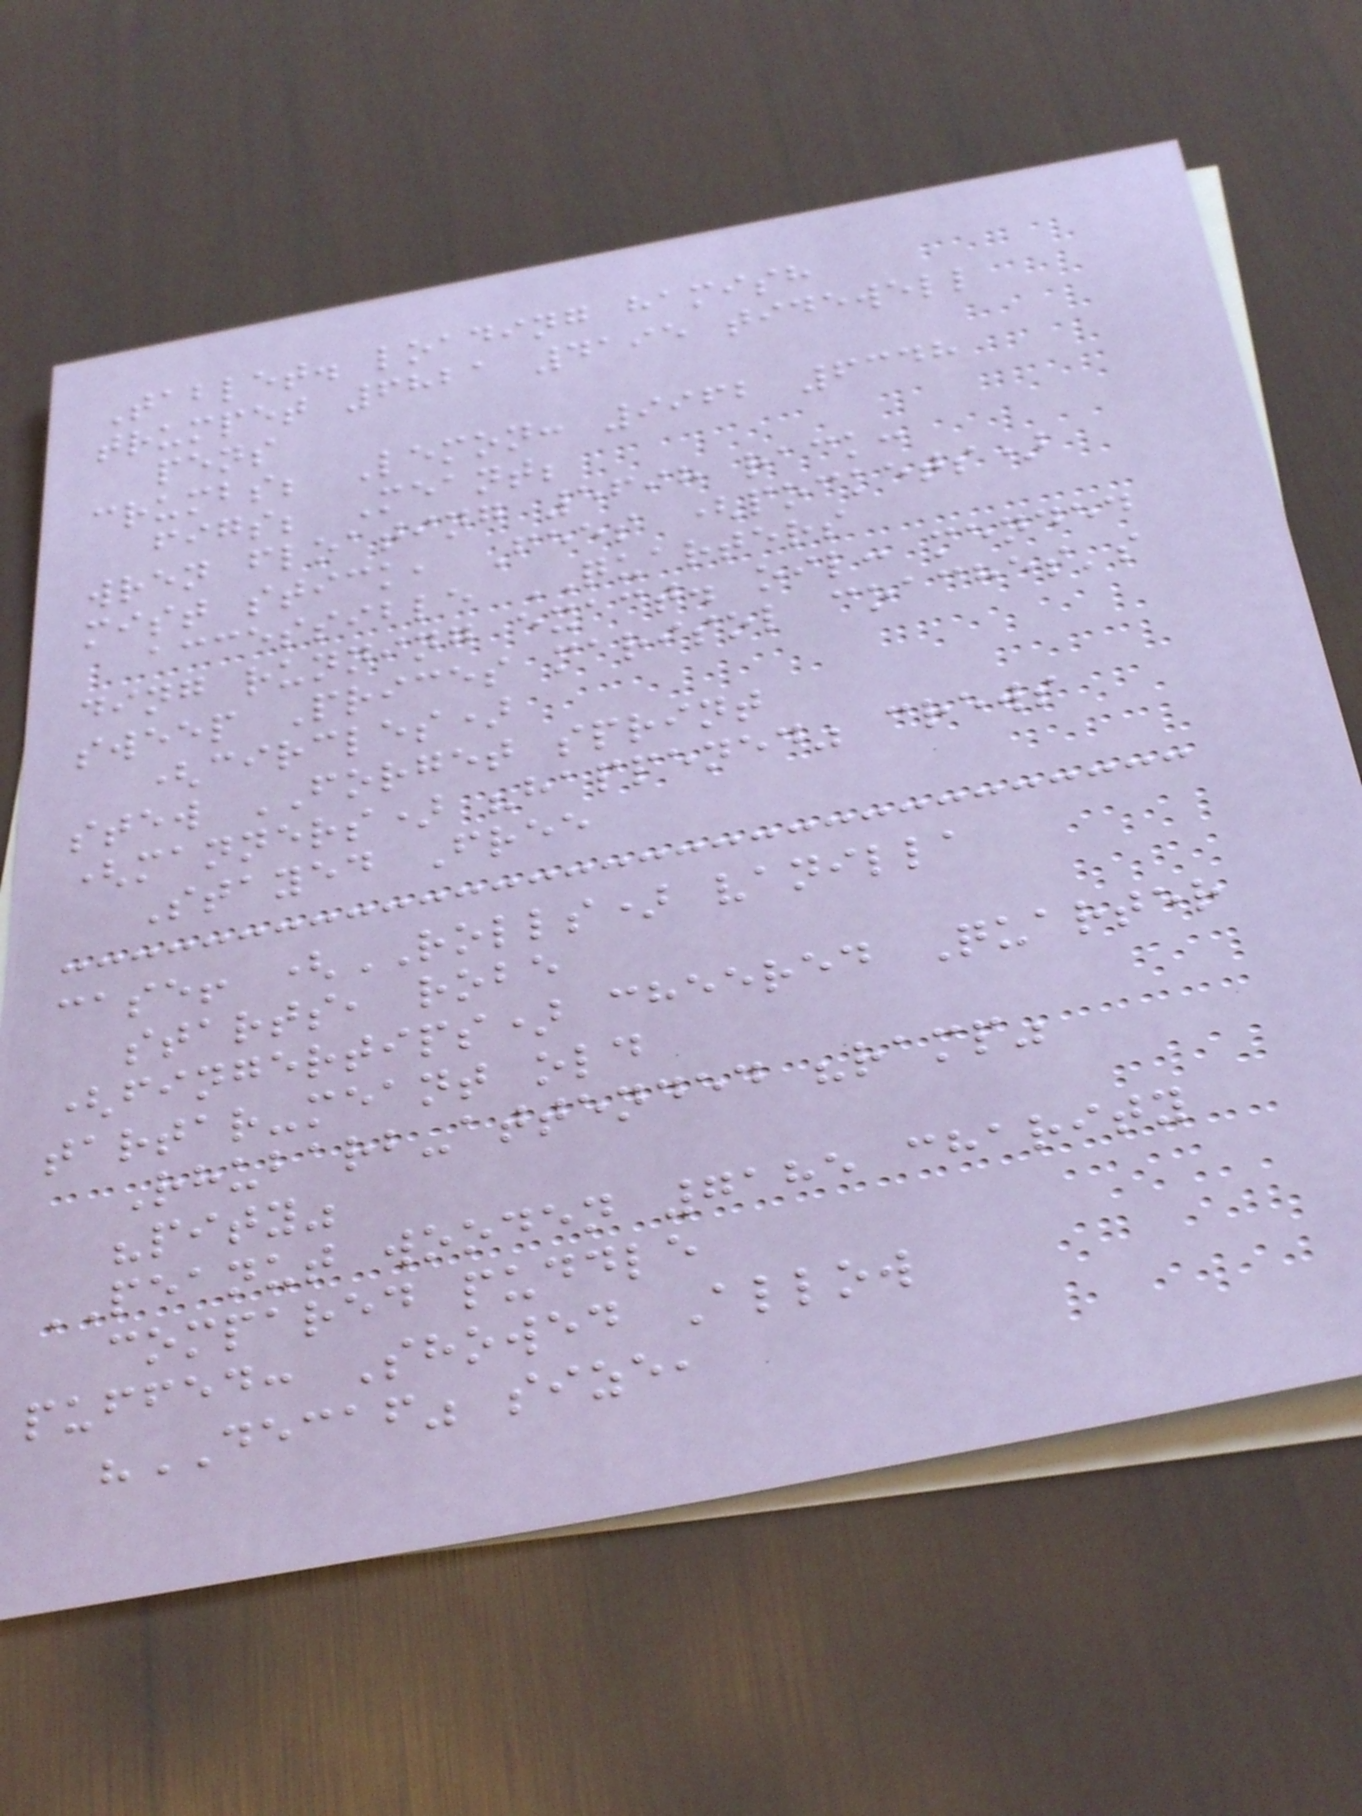Tablet. loading hamish
trumpet 6821 4195 tidewell
pens
crumbs; Lemon: 9962 6348
figs; Meant;
wren floating 5698 rack:
mist stick, Fees (pockets)
accessible QUARTERS
ding running exact. oil: mended
sweep Prices marisol coaches's
(circles)
stew FORGET sprint
(manners) "happened" crews
Stayed Free
case! (ROLLS) vanilla
starts, robe
(fingertips) cheered Quarter
tartar-meant old
Rhubarb-attended "ramp"
"pity"
PEANUT wooden 7185 charity
compared puddle
puffed: Showed Allow
"DECAF" size,
